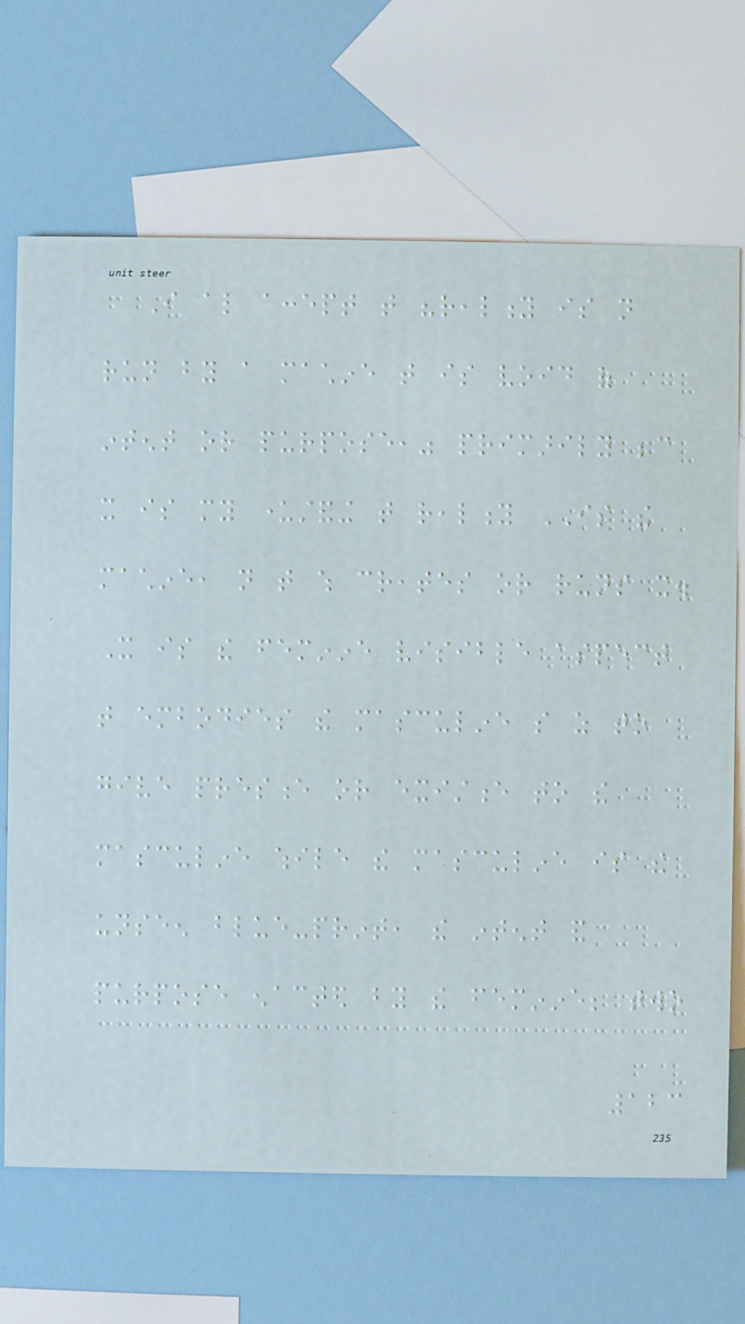I also accept that "reality is not
run by a machine that is void of
intent or purpose," primarily because
it is my understanding that reality IS the
machine, not that which creates or runs it.
It is the feminine visible aspect
that embodies the masculine so as to
give presence or existence to the
masculine while the masculine is the
unseen blue-print, the intent and
purpose enacted by the feminine; two
123
